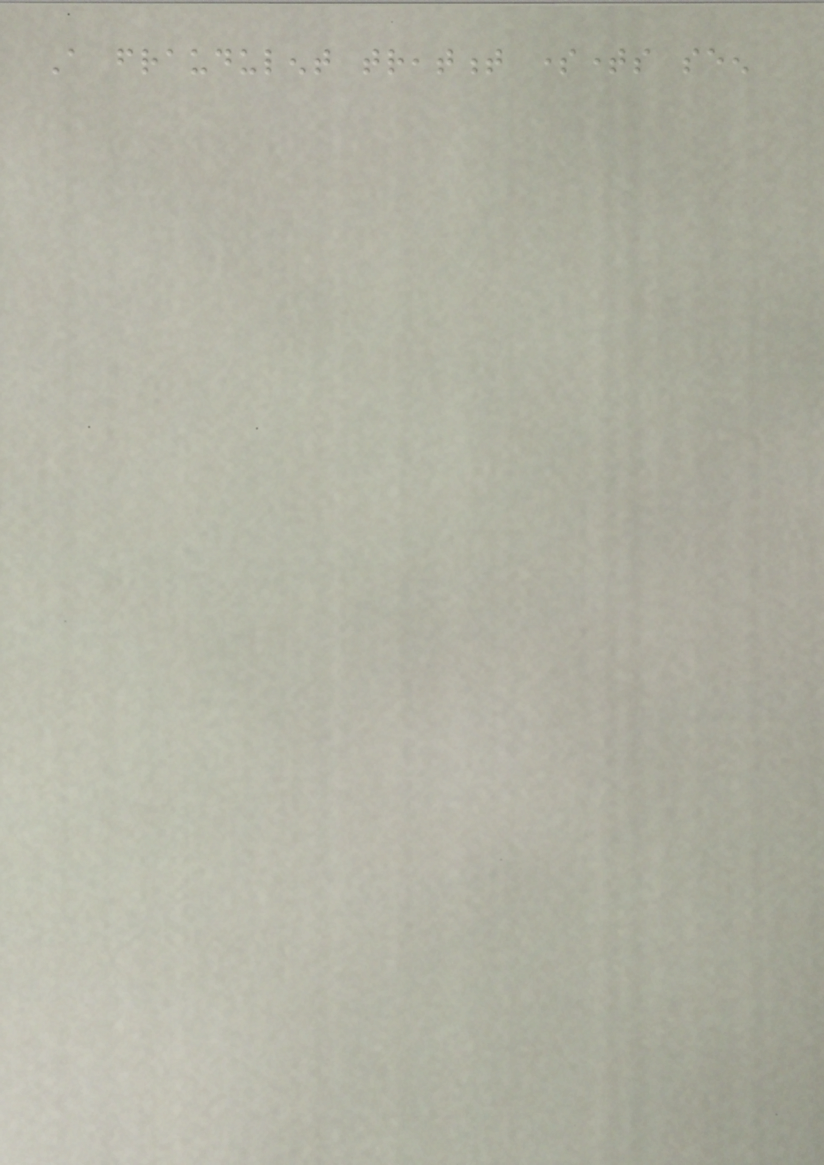A fraudulent treatment sometimes seen
